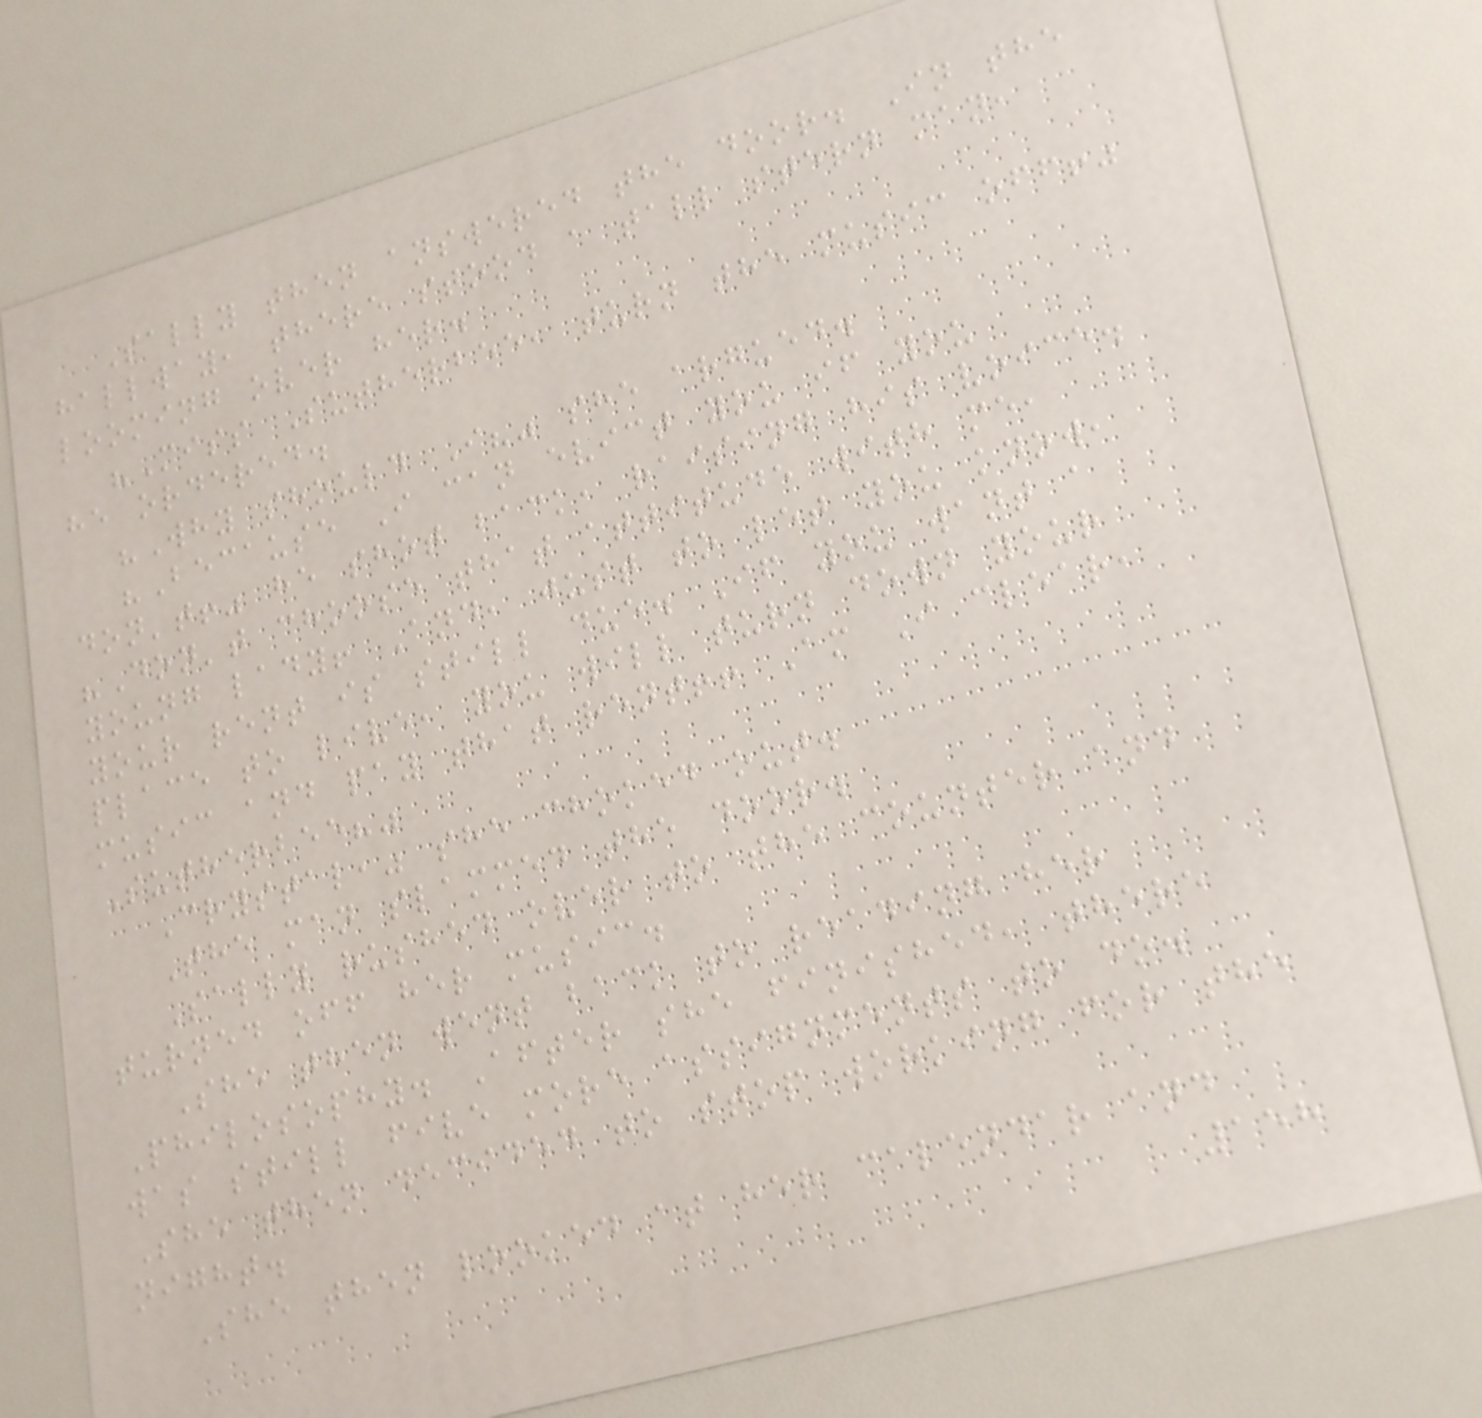Sally then answered the door. In the
hallway, there stood a tall stern man,
looming over her.
"Miss Sutherbee, turn the music off!"
he ordered.
"Why should I?" she argued.
"Because I can evict you if you
don't!" he shot back, raising his voice.
"Don't choose that attitude with me,
young lady! And, just to let you know,
your rent is still due. If you want a
place to live, you will turn down your
music and pay that rent!! Am I clear,
Sutherbee?"
Crystal," she choked out.
The man slammed the door.
Sally rushed over to the counter and
turned off her music.
She then went back to reading her
Philosophy. After she finished, there
was still five more assignments to do.
She then decided to stop working for the
night.
She then looked at her calendar and
158
